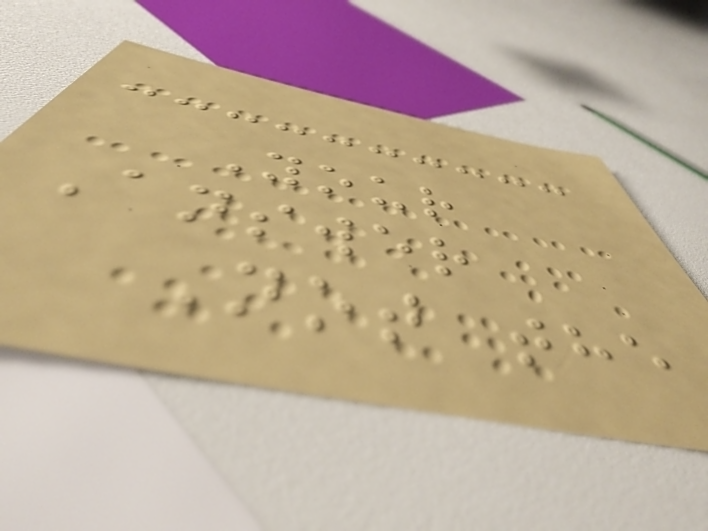Your
Answer
Not the
